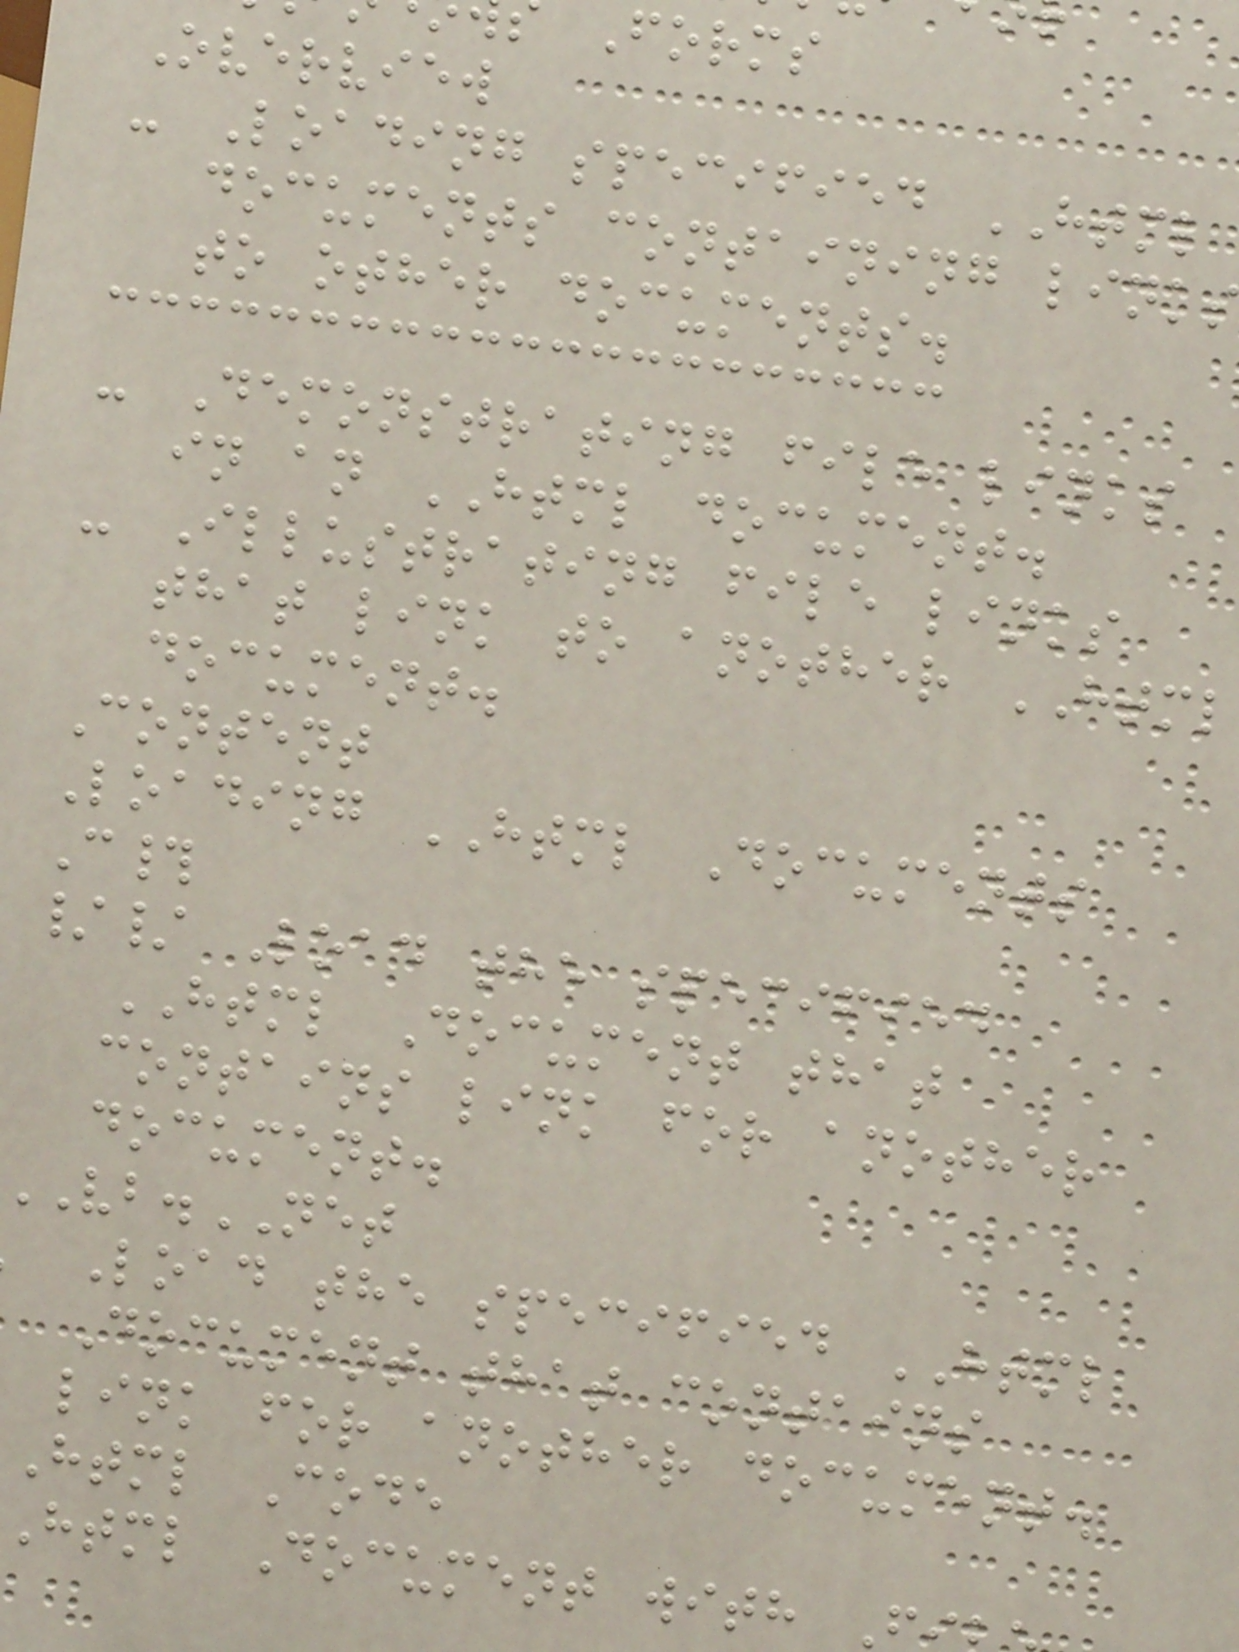Forms
Overview
- Loading specified HTML
documents containing link
to other documents.
- Demonstrating file links
in an HTML document.
- Illustrating file links
that link to another HTML
document.
Content
Loading HTML Documents
C#
// Load the specified
HTML Document that
contains link for another
document.
.NET
Load the specified HTML
Document that contains
link for another document.
html Code
html Document with
